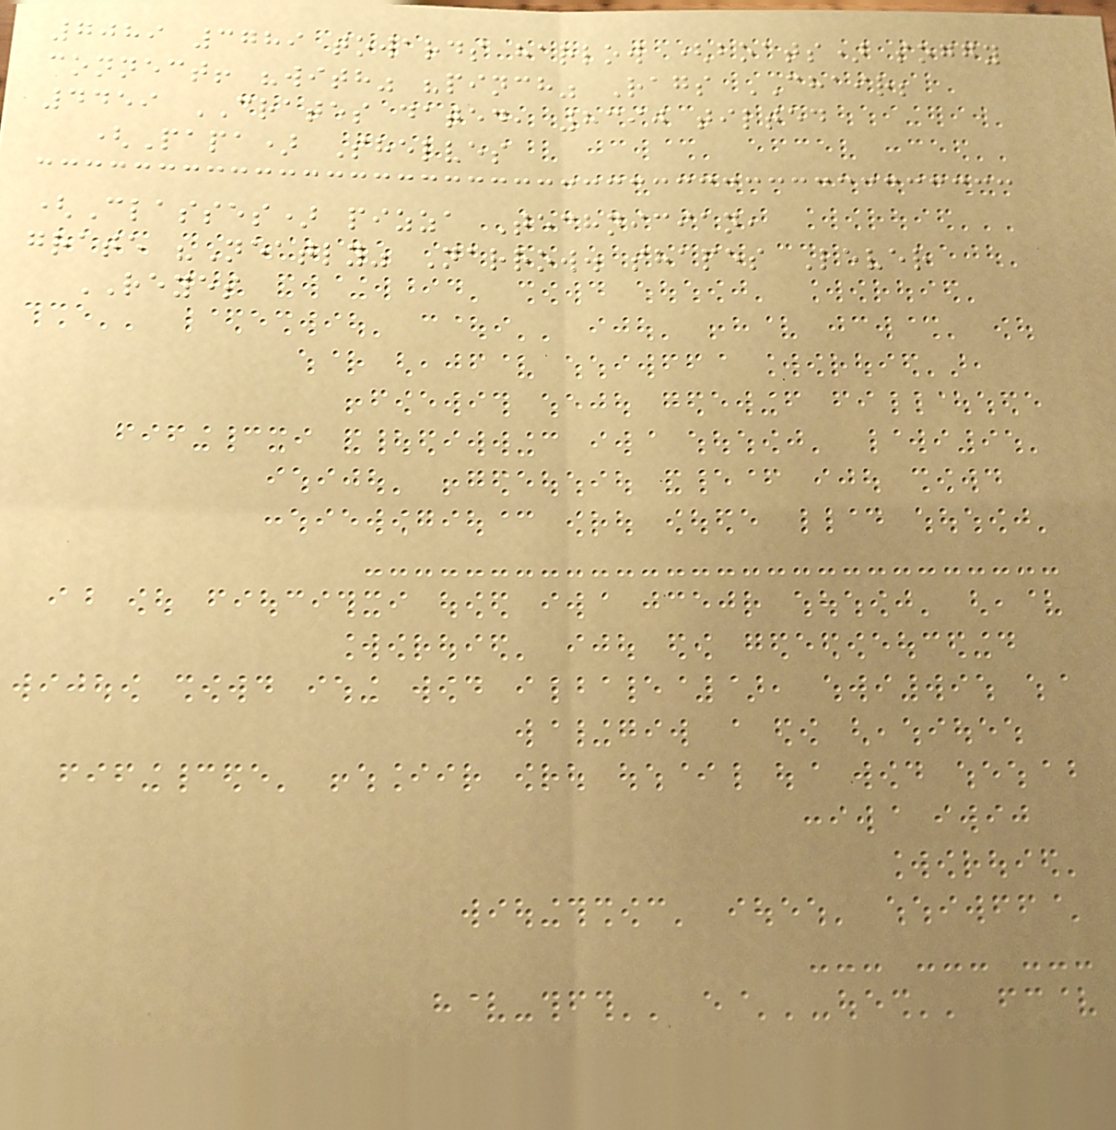7089 3789 towards harlow (boats) soggy
connect! "with" "pinch" Rags CHAIR;
4459 CRATES dated, 8390 tilted
(Papa) Shelves
(Classes) pizza Technician,
grate "Neatly" Narrow. shapes Lever
REYES
